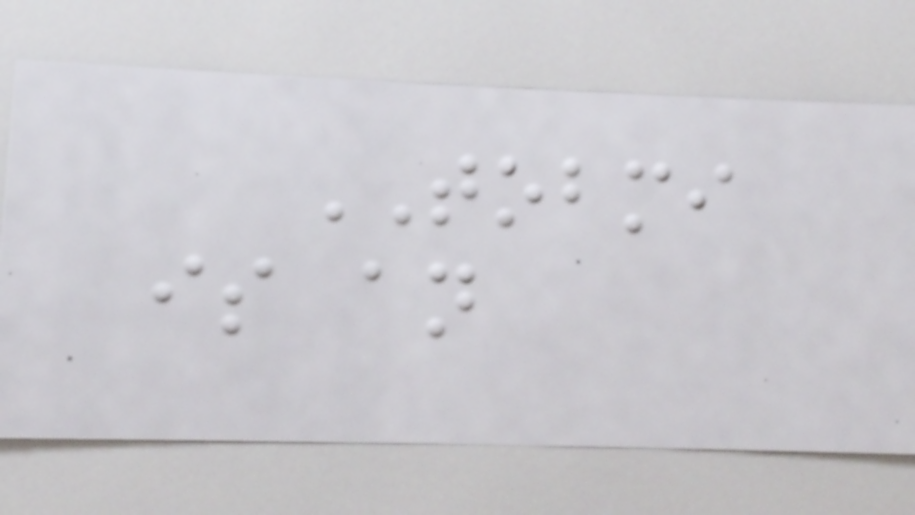TOBMI
is an
